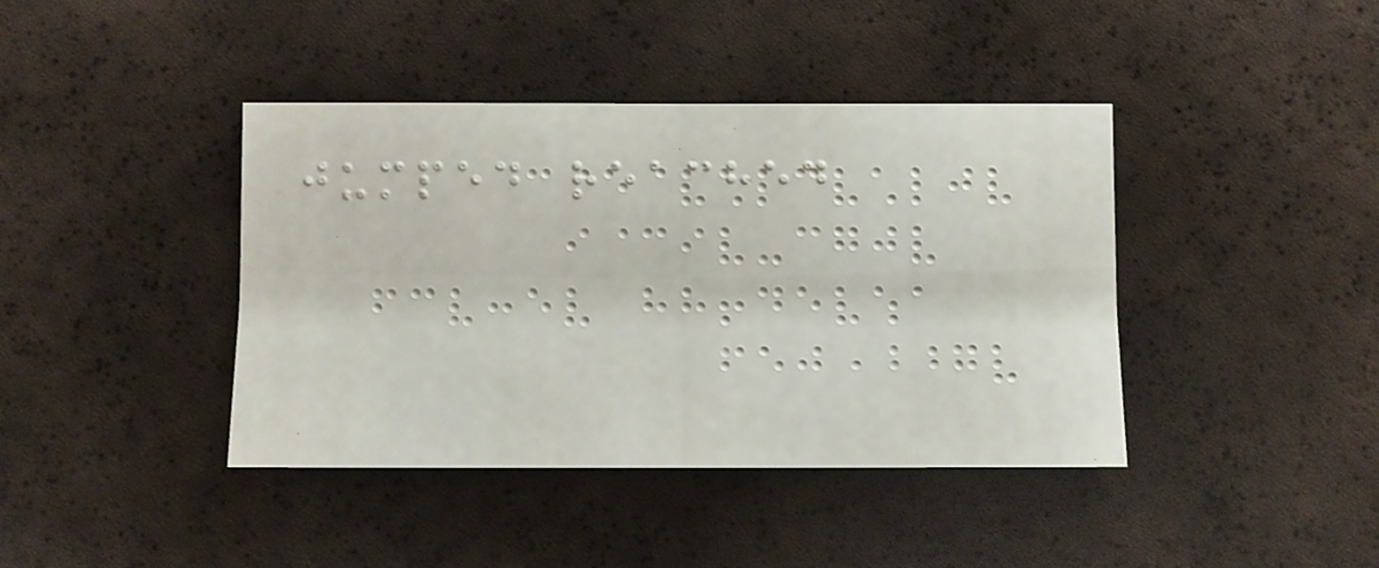jumped reached
